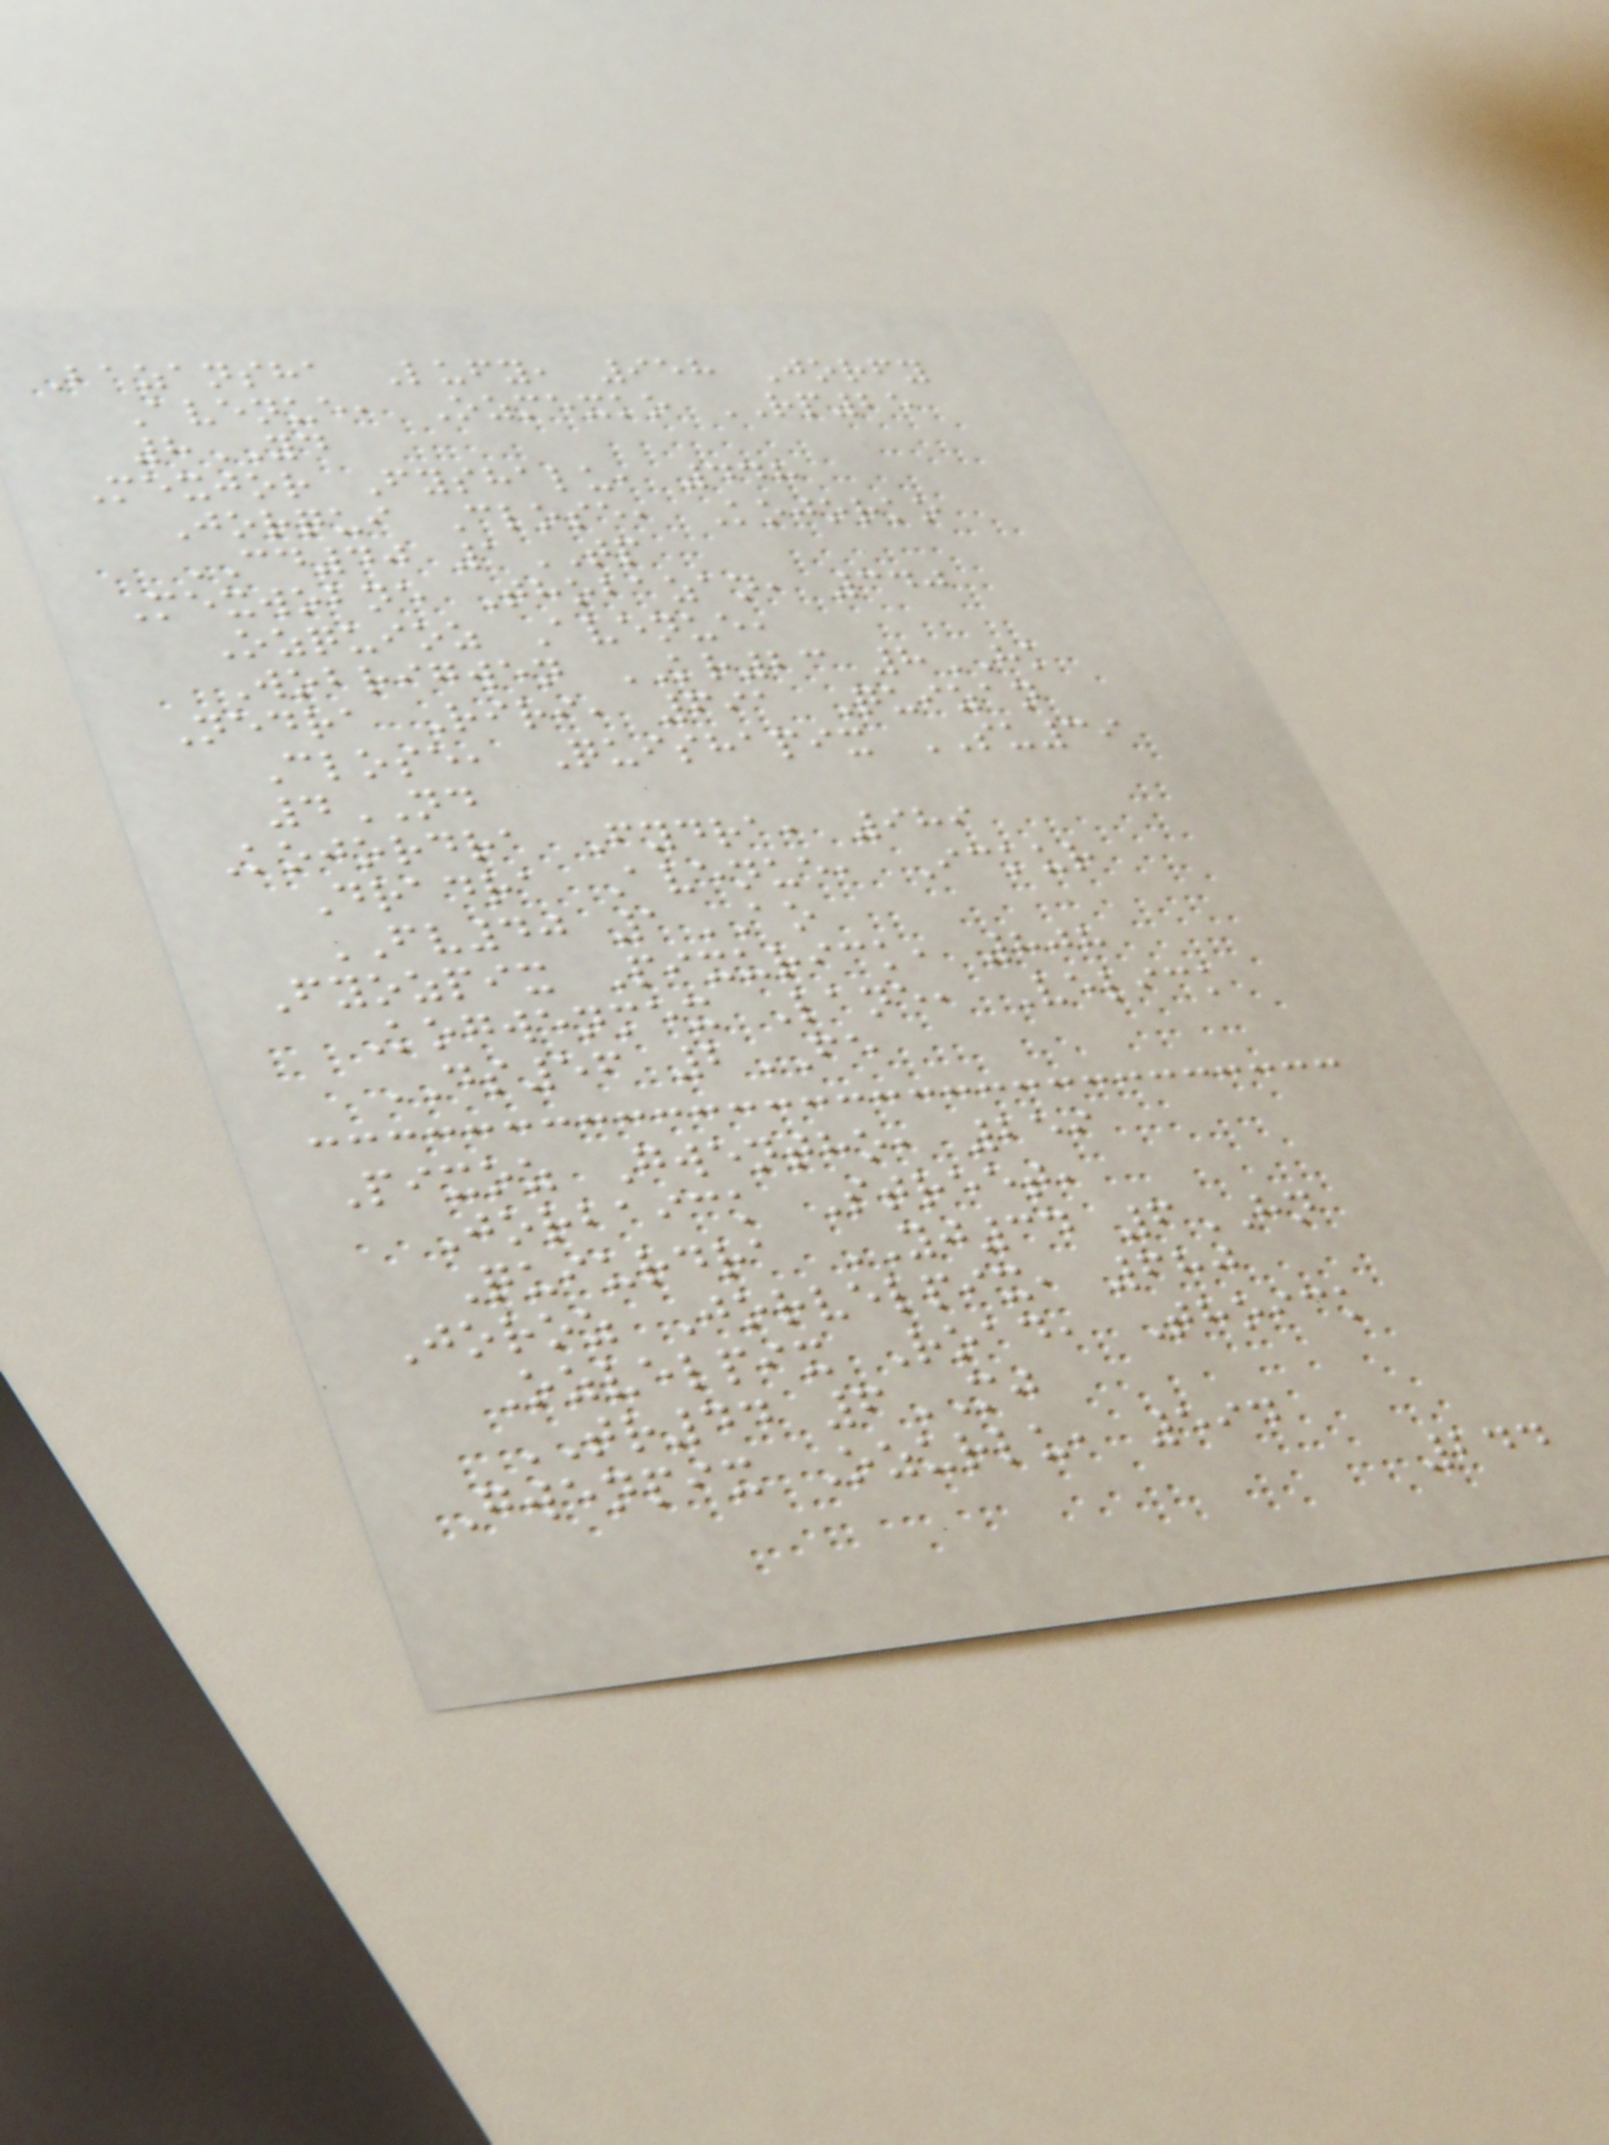Bazansha Lufy, 958 Jorfy
Avenue, Ozmexko RP25
8YD
Mexjor Fyshalu, 448
Jorqui Close, Kojorko
CD40 1TP
Mexwobne Thobazan, 340
Ozquioz Avenue,
Wobrigwen KR23 8HK
Nedra Riri, 691 Quizan
Close, Quishapix SU39
4ND
Kojordra Fydra, 989
Dradra Avenue, Ickur
FV40 1AO
Fyozpix Pixurick, 808
Kogwenmex Lane, Velick
DS56 2FE
Pixoz Gwentho, 259
Jorbaick Street,
Quiurdra YJ34 6HN
Joroz Jorvelpix, 680
Ozvelpix Road, Thoick
TR44 6MJ
Gwenpix Ozurlu, 594
244
